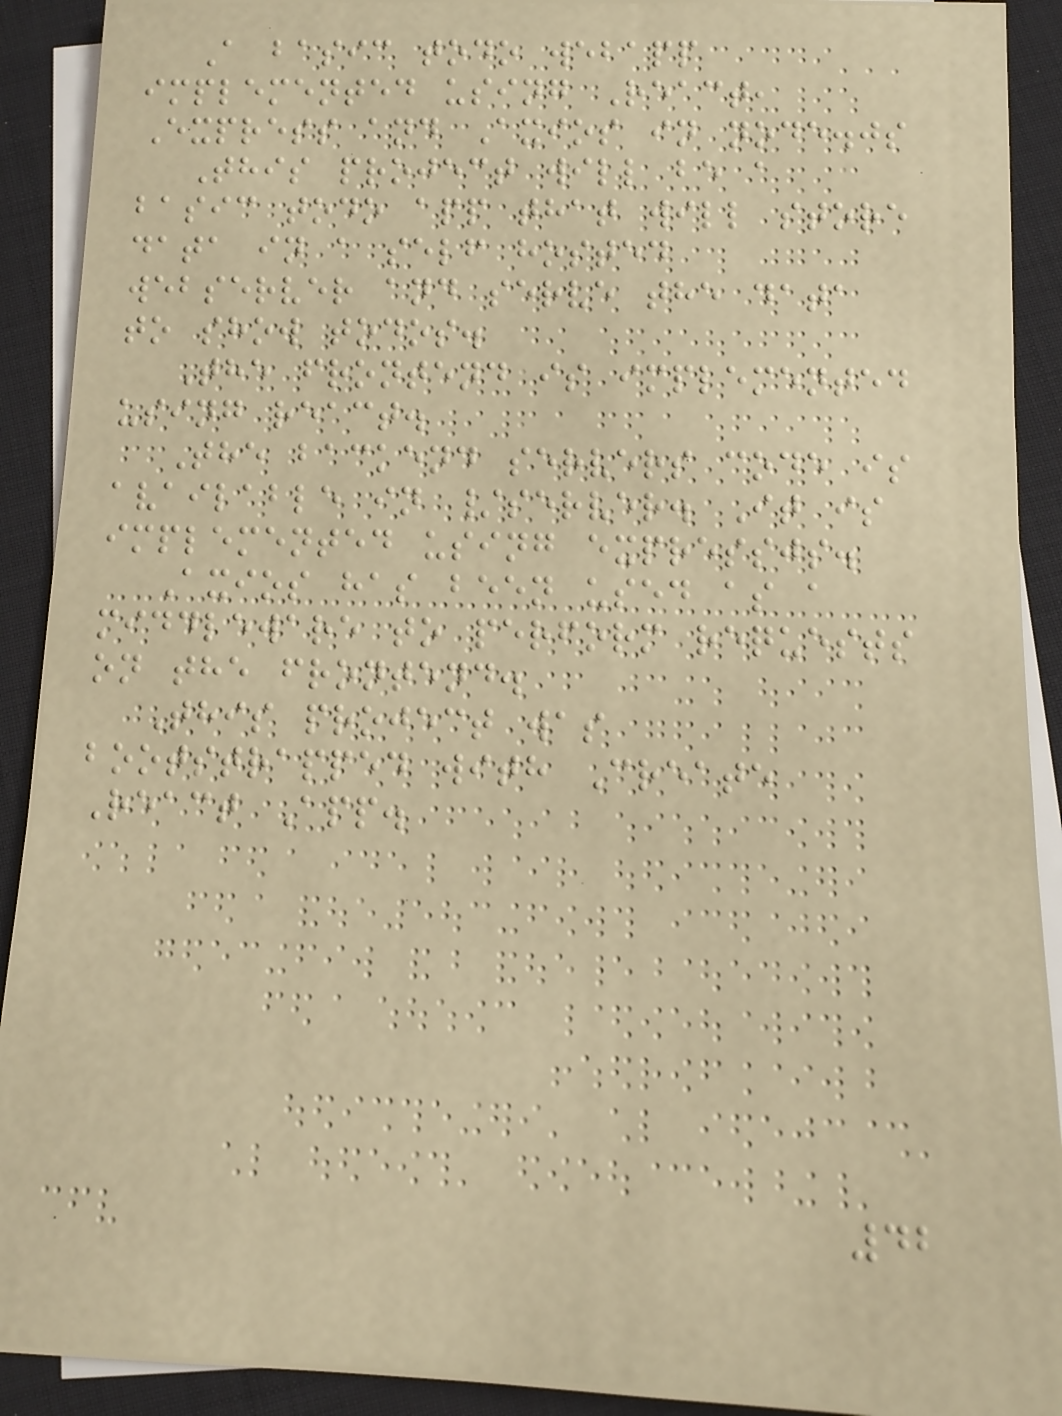A basic todo webapp
implemented using React,
Express and Axios in node.js
This project will be a
basic todo app that will store
data in a self hosted
webserver and serve the data
to show todos.
The frontend is implemented
using react.
The backend servers code is
available in /server. It is
implemented using expressjs.
Axios has been used as a
middleware to perform requests
on the frontend.
This project was
bootstrapped with Create
React App.
42
